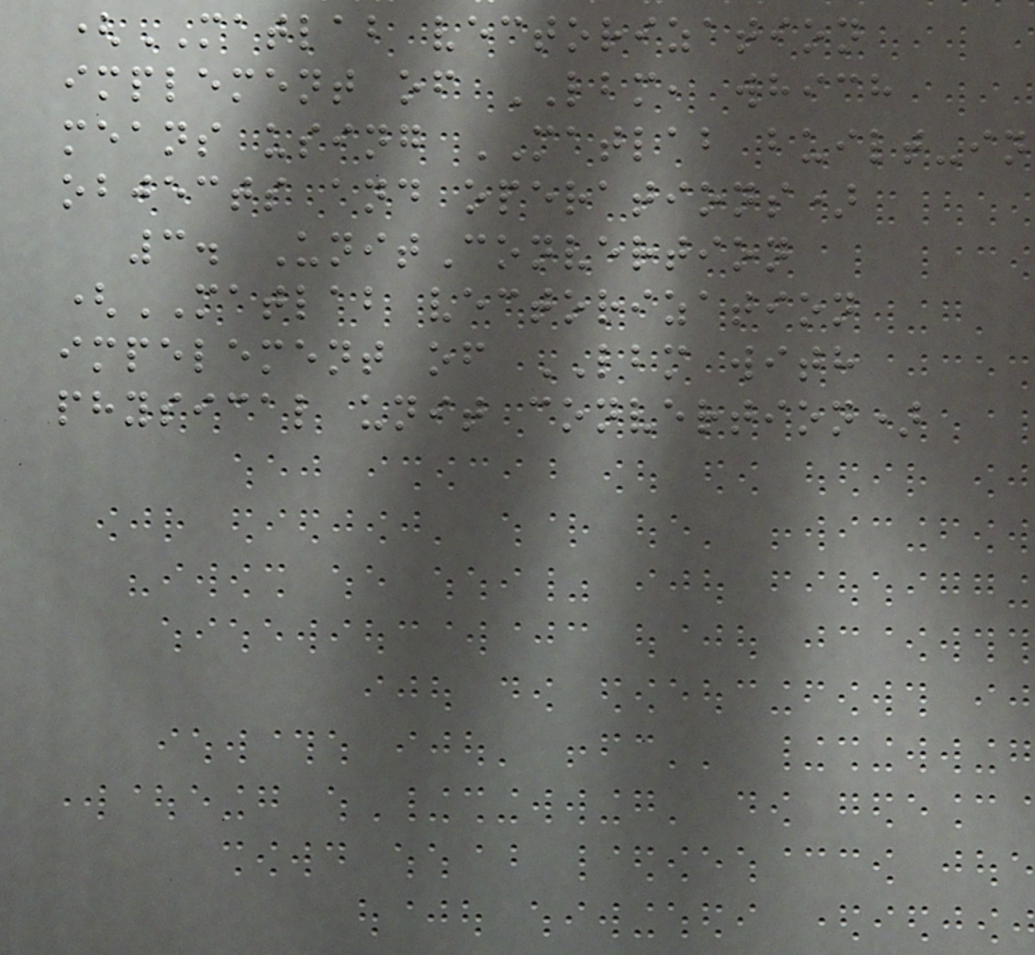(MATLAB vectorization
implement of LBM, which
means using MATLAB built-in
objects and operations)
3. UnitConvertion
(MATLAB vectorization
impelement of LBM with
physical unit convertion)
